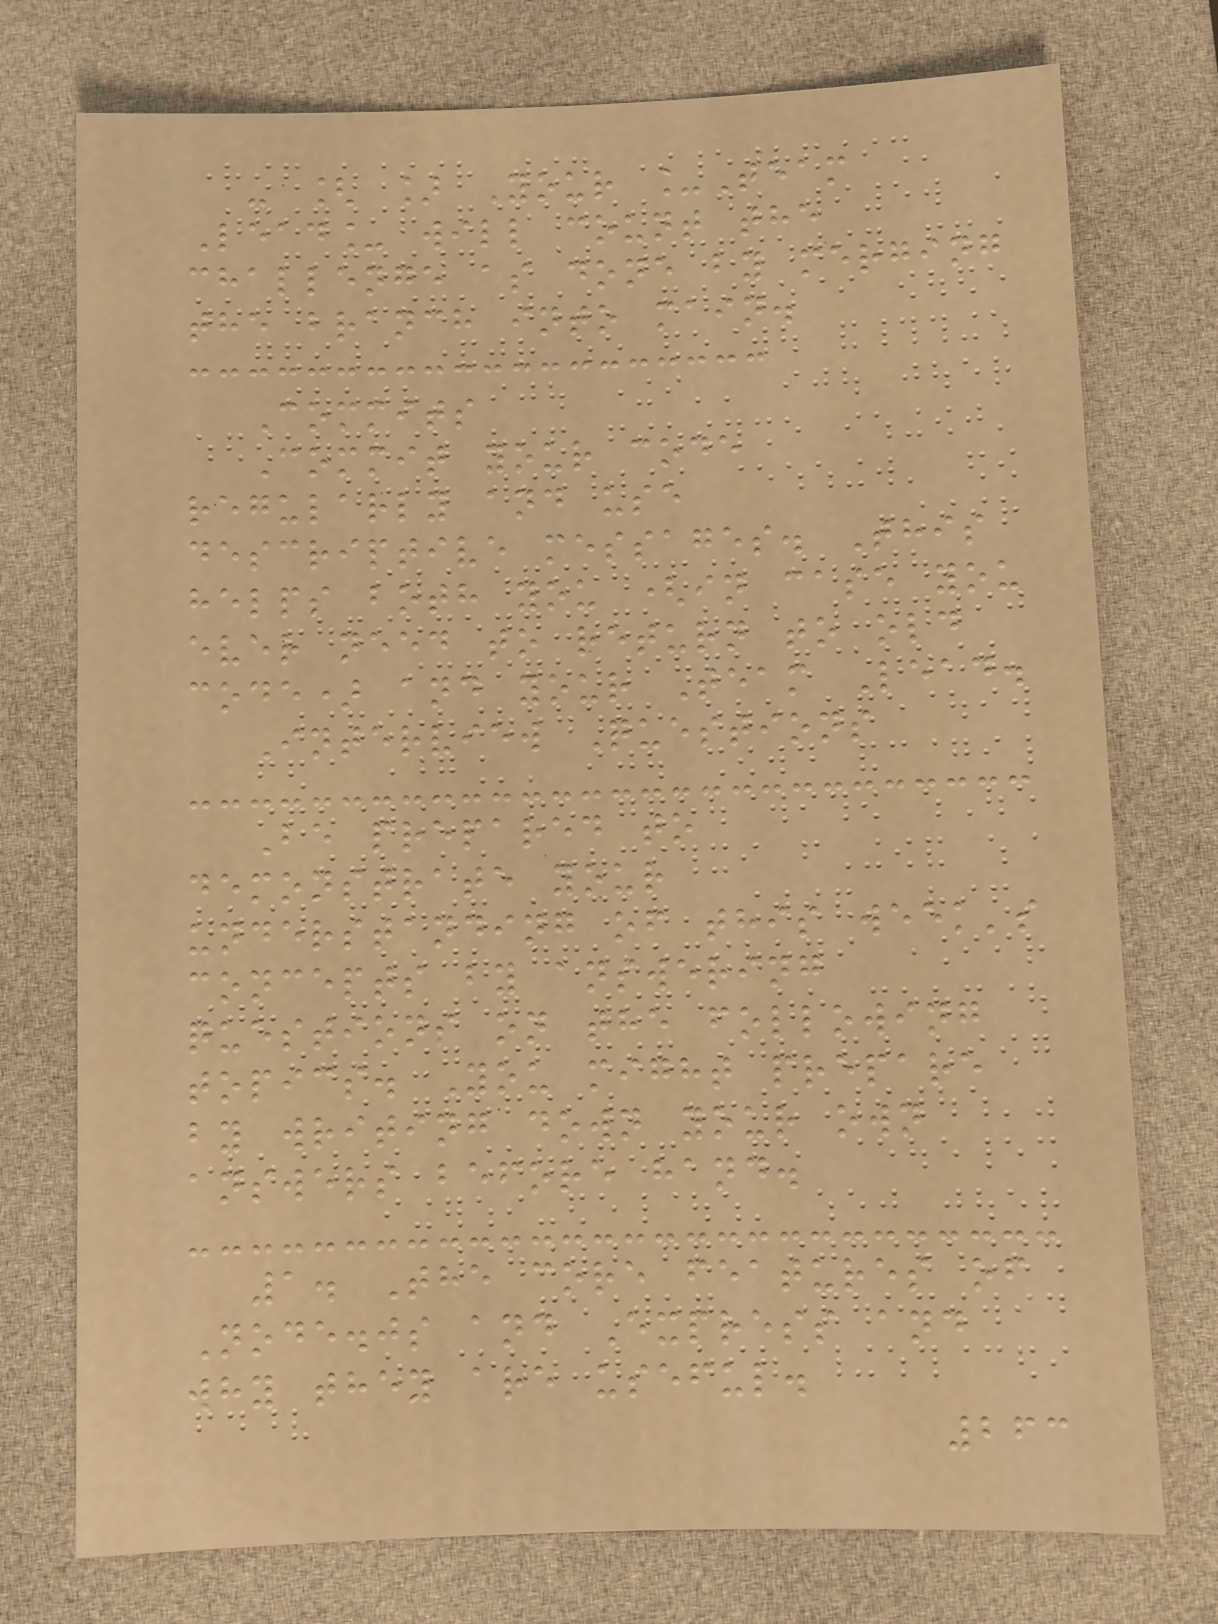- [ ] Your _Team
Lead_ will count the
challenge as done by merging
the branch into main.
Commits
Commit your code
regularly and use
descriptive messages. This
helps both you (in case you
ever need to return to old
code) and your Team Lead.
Interview Questions
Be prepared to
demonstrate your
understanding of this week's
concepts by answering
questions on the following
topics. You might prepare
by writing down your own
answers before hand.
1. The core features of
Node.js and Express and
why they are useful.
263
